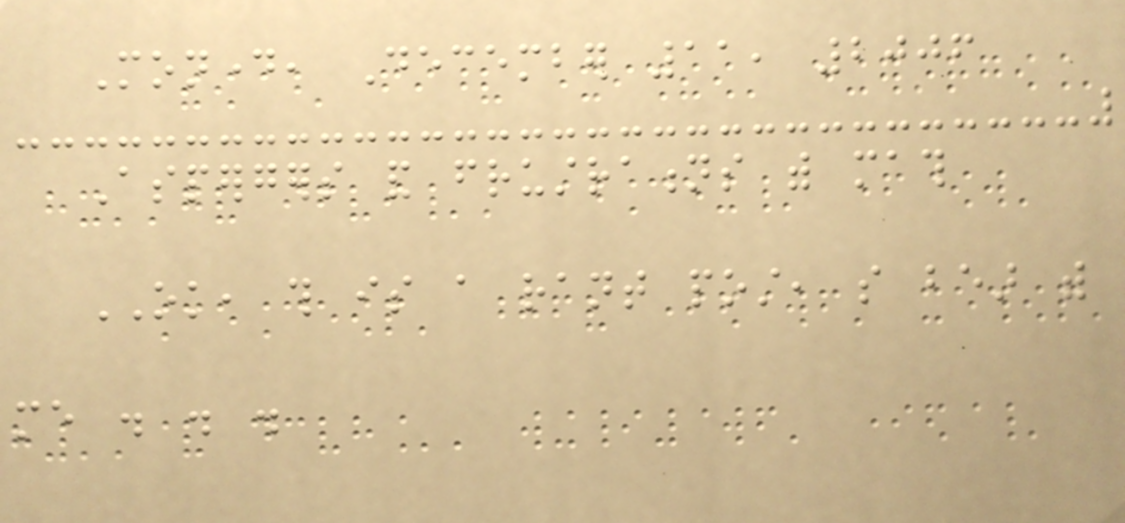Monday, December 11, 2006
Aspergers and frustrations with math
OK, this is a rant post, so bear with
me . . .
